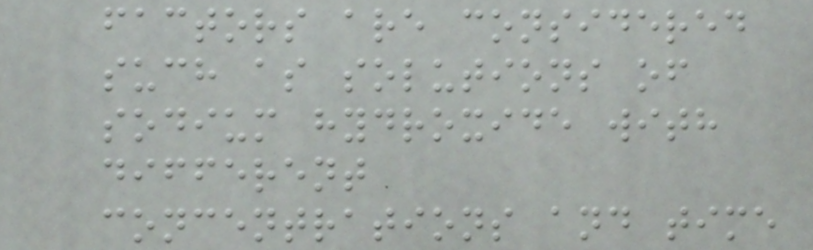factors are considered
such as solutions of
sodium hydroxide with
different
concentrations and time
